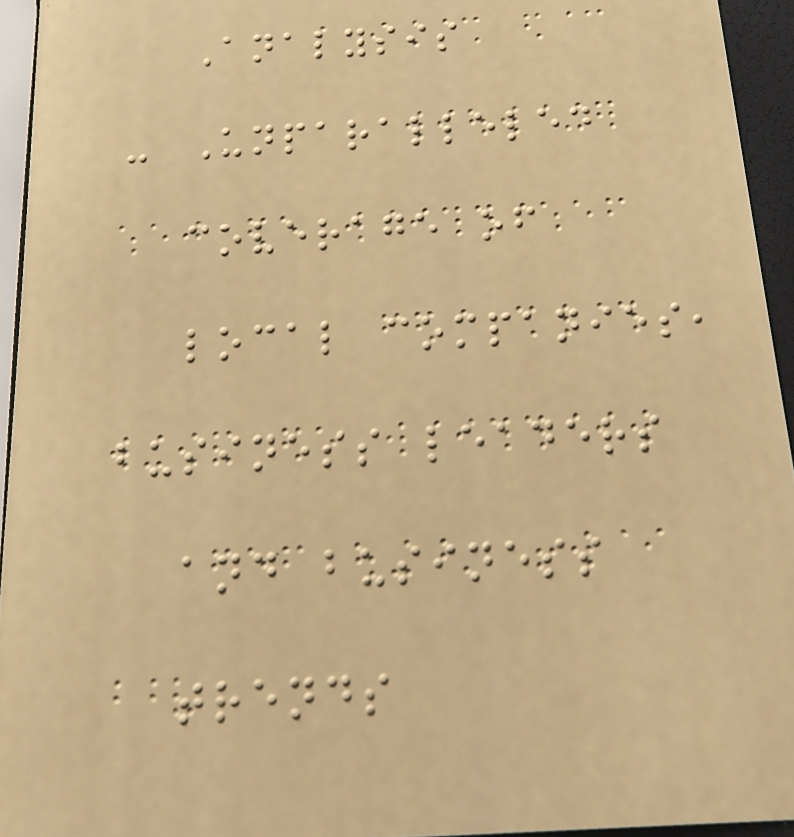Analysis
- Unparalleled
coverage of
local companies,
business leaders
and business
trends
